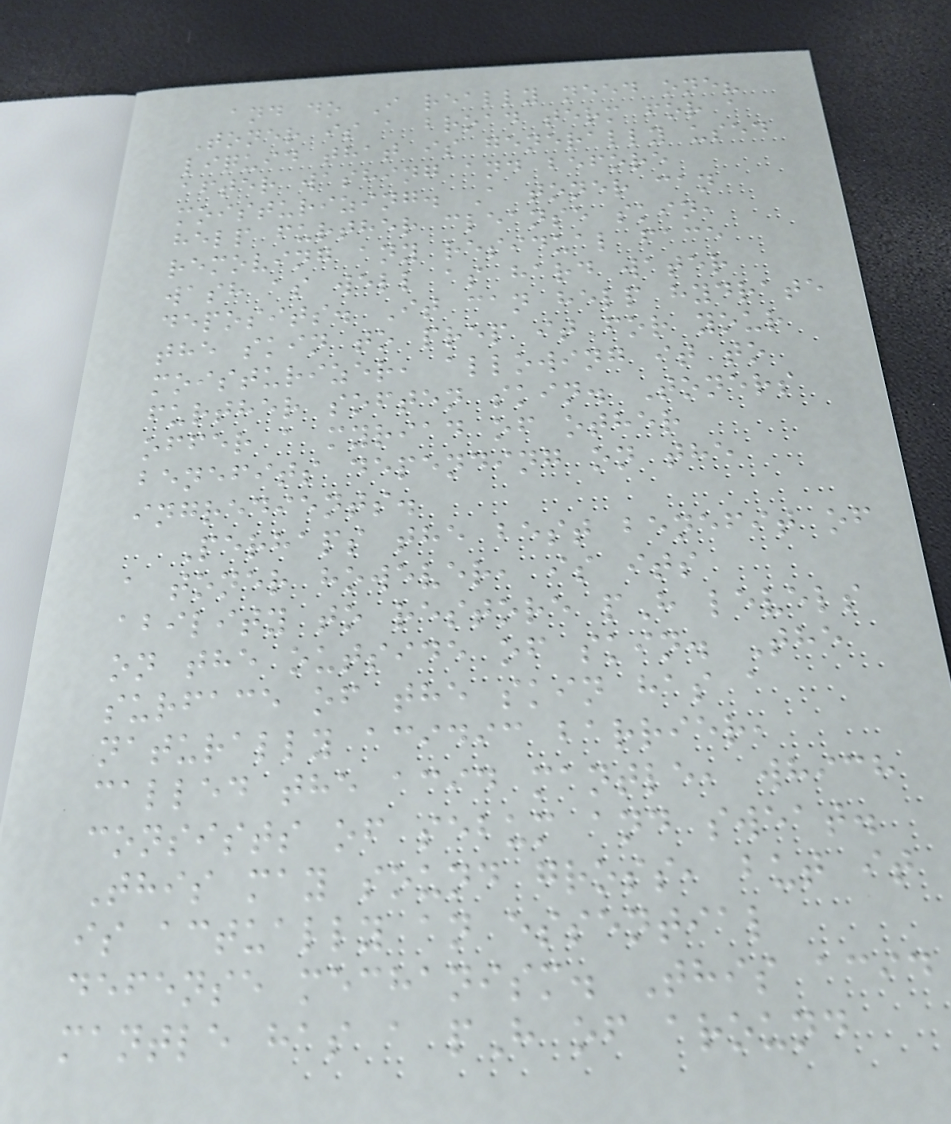and do I really need one?
Toner is a broad term for a
liquid that is generally used
after washing and before
moisturizing. A toner can
help further cleanse skin,
removing any residual face
wash as well as hard water
deposits. It can help hydrate
the skin to prep it for your
moisturizer, allowing it to
further soften skin. Toners
offer a myriad of other
benefits depending on the
ingredients.
Perhaps the best benefit of
a toner however, is its
ability to restore pH levels
on the outside of skin. The
surface of the skin has a
naturally acidic barrier,
called the acid mantle, which
consists of sebum and sweat.
This may sound gross, but it
is actually an essential
defense mechanism. This acid
mantle has a pH of around
